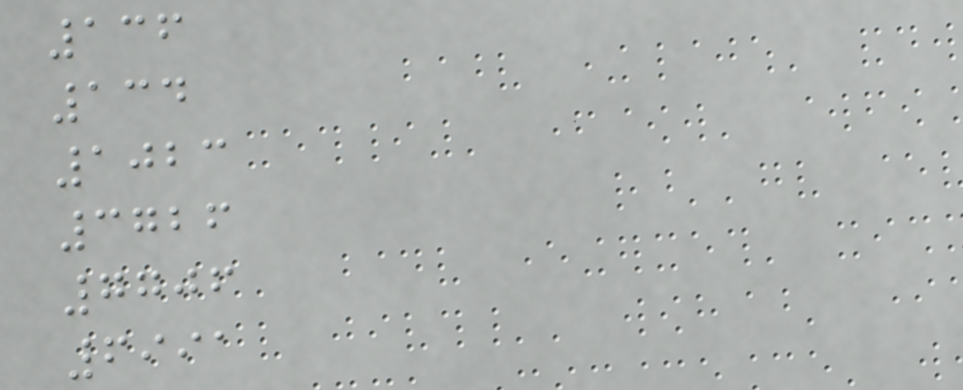136
134
1023
3726
7706
6991
